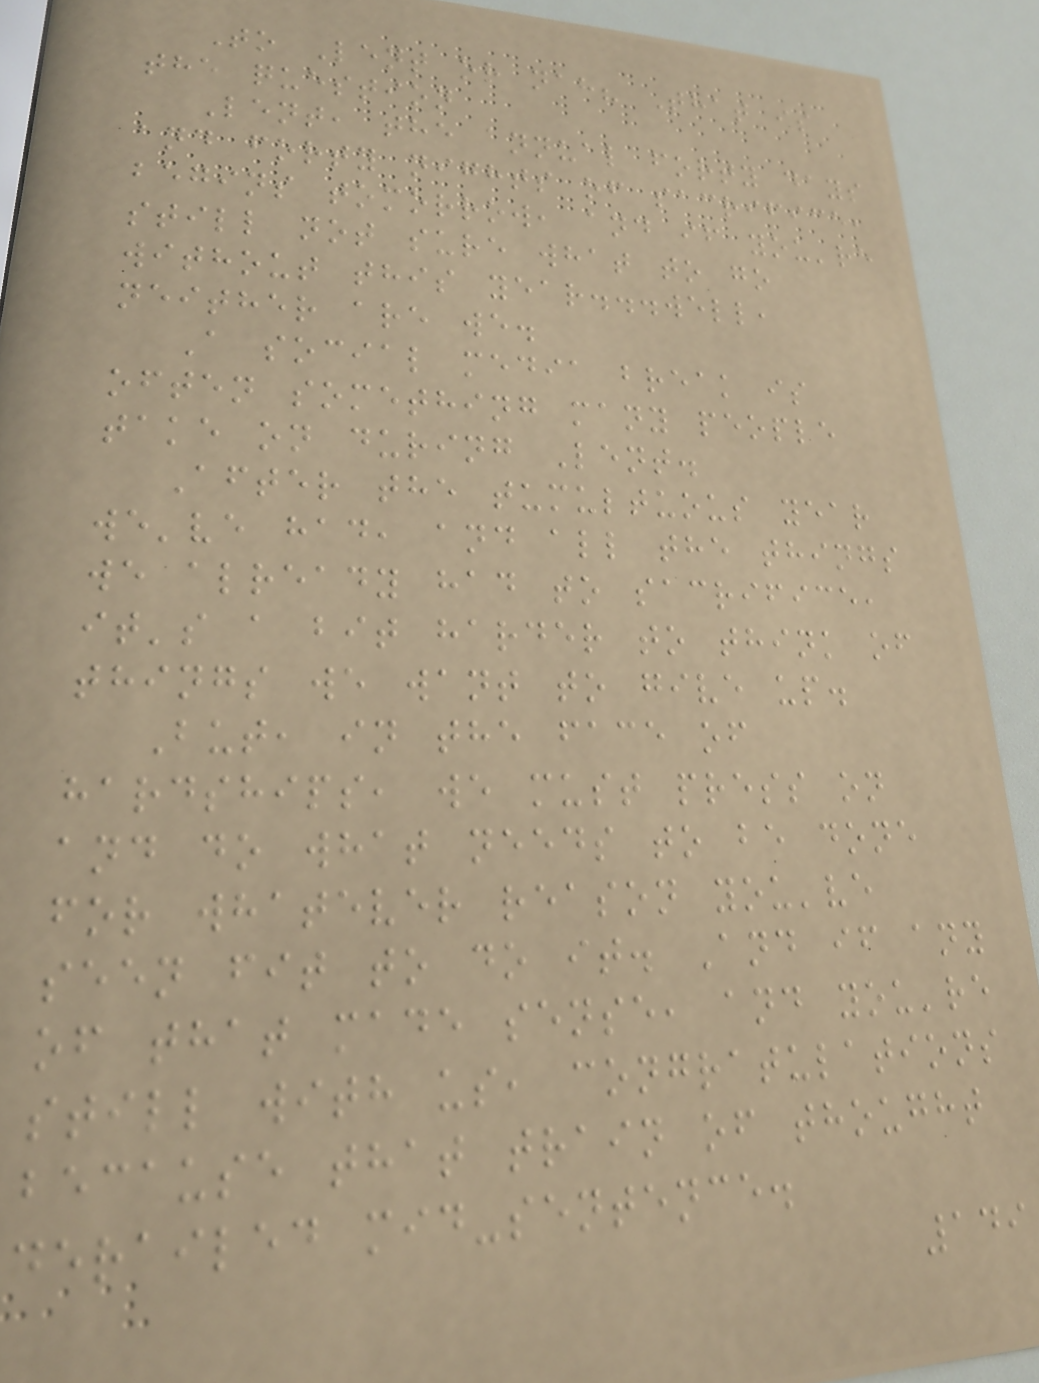To Lent or nah? That is
the question
Lent, the annual forty days
and forty nights of sacrifice,
begins tomorrow, and if you're
still not sure what to go
without this year...well,
neither are we.
A social media break is
often something many people
take on during Lent.
After the tumultuous year
we've had, and all the things
we already had to sacrifice,
it's a bit harder to think of
things we want to give up.
But, in the face of
hardships, we must press on
and do what needs to be done
for whatever reason you've
seen fit to do it. And if any
of that made sense, and you're
still with us, congratulations
because that train of thought
derailed mid-sentence.
149
